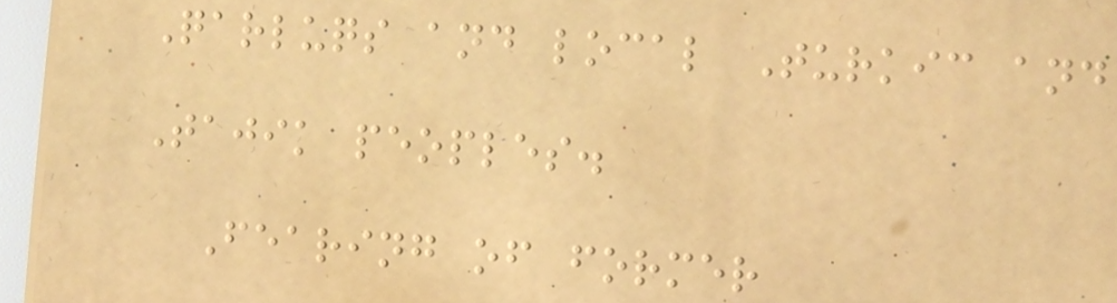Qarluqs and local Turkic and
Tajik peoples.
Fearing of former
